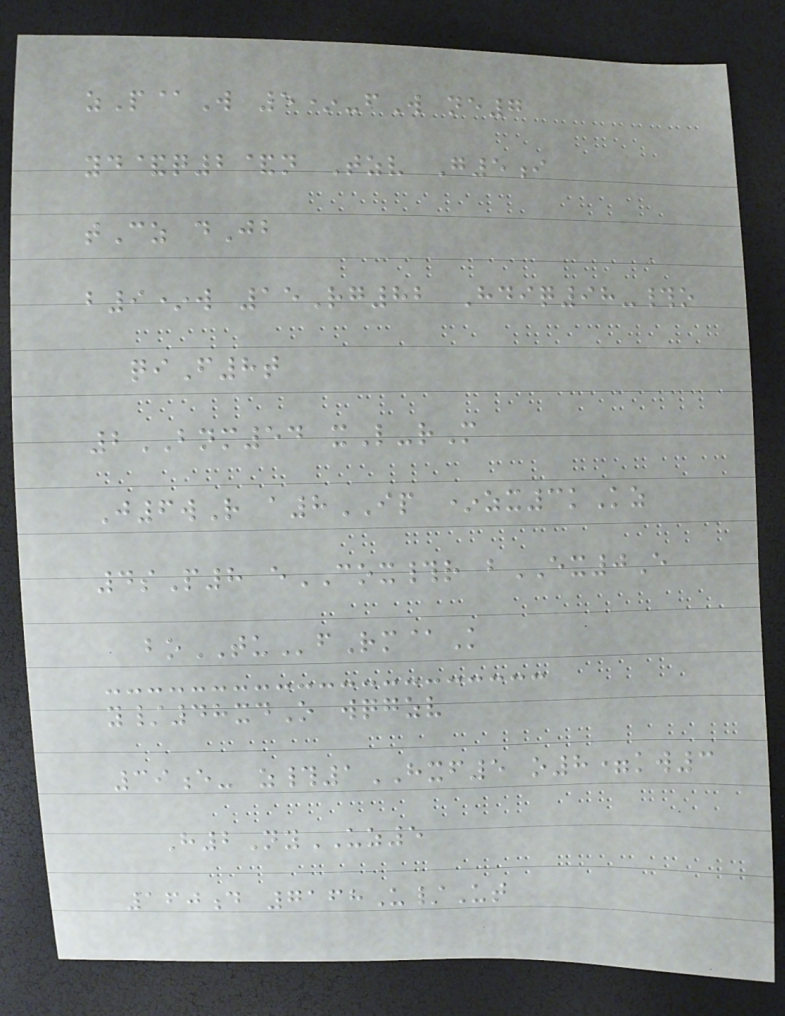zP@W 5*-fW ne7
yd&q2&n Tzv G5i
tCz dJb
b9*w 15Rg82 Hdiq98-#o
qiF8t
2BNM54 xL-rM
J6wR a8IP *zx3kKz
4sP8 eCOX#r bEX0E
boTUfRm@K
y/48xdO wqgzv
39e- z#1HXF5 o8=kw3
H2NyUZ5
160d 7168U/Ut
